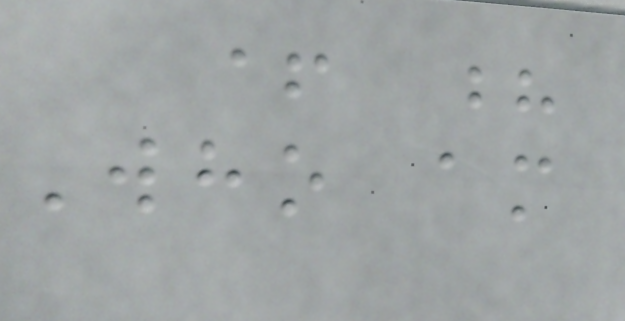+ ?
Who am
